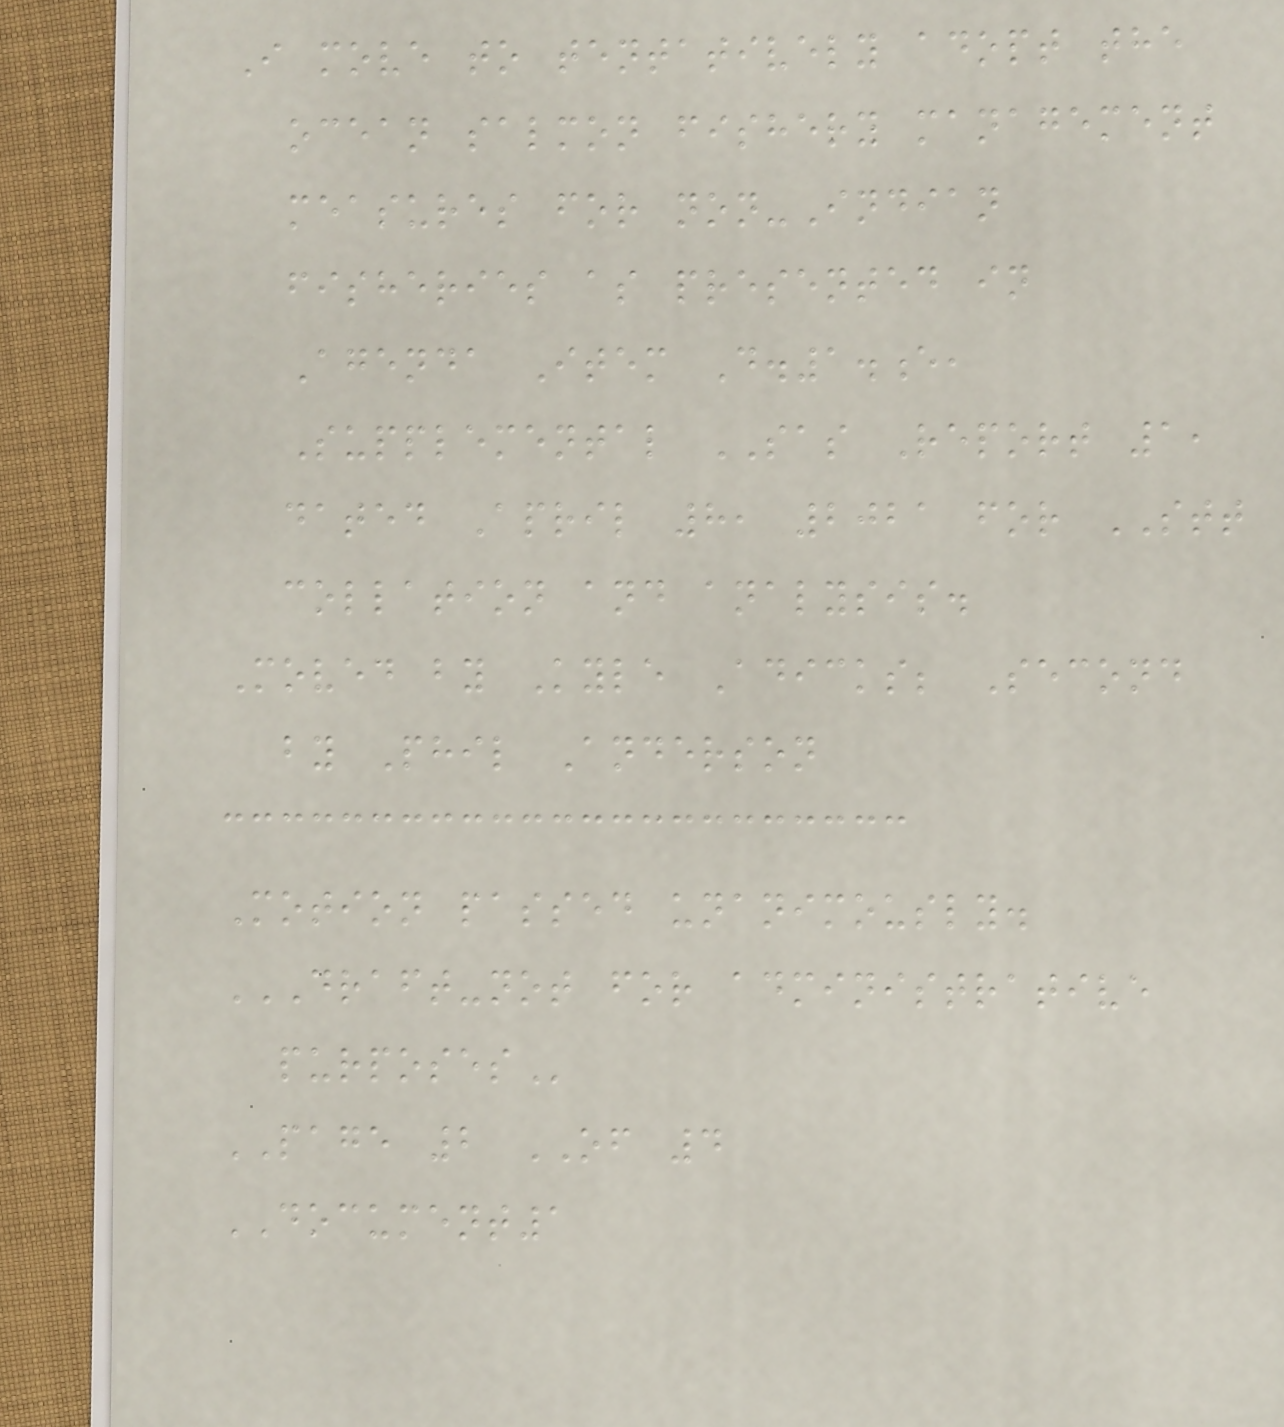I move to tentatively adopt the
ocean salmon fishery management
measures for non-Indian
fisheries as presented in
Agenda Item D.1.e,
Supplemental SAS Report 1,
dated April 8, 2021 for STT
collation and analysis.
Moved by Kyle Adicks; Second
by Phil Anderson
Motion passed unanimously.
DRAFT-NOT FOR ADMINISTRATIVE
PURPOSES
PAGE 2 OF 4
DOCUMENT1
